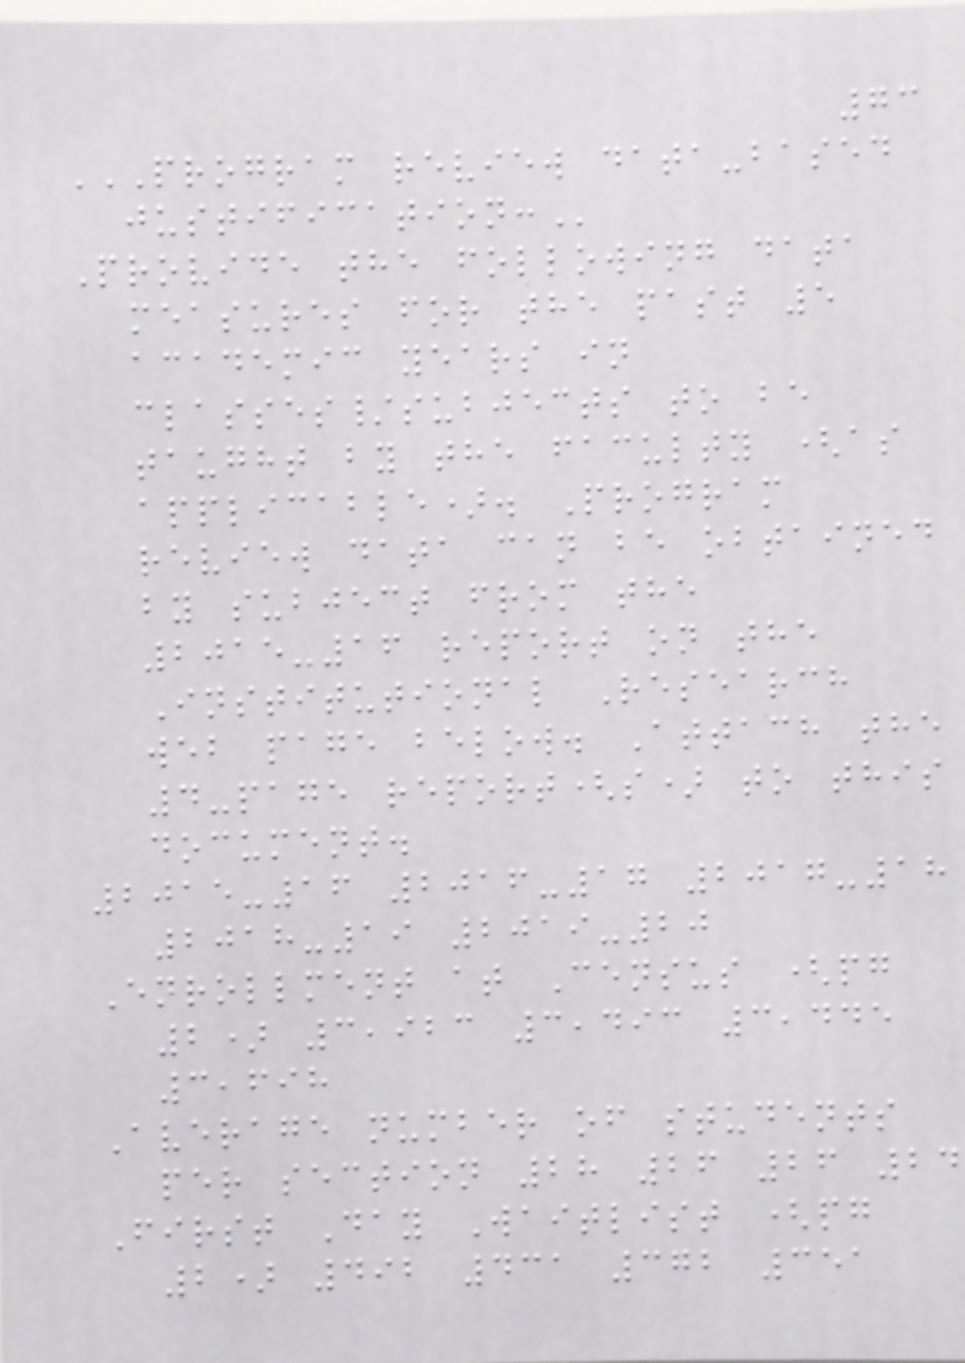73
PROGRAM REVIEW DATA-BASED
JUSTIFICATION:
Provide the following data
measures for the past 5
academic years in
classes/subjects to be
taught by the faculty (as
applicable). Program
review data can be obtained
by subject from the
2015-16 report on the
Institutional Research
web page below. Attach the
4-page report(s) to this
document.
2015-16 2016-17 2017-18
2018-19 2019-20
Enrollment at Census (pg
2) 3,923 3,493 3,445
3,698
Average number of students
per section 28 26 26 24
First Day Waitlist (pg
2) 492 431 372 351
